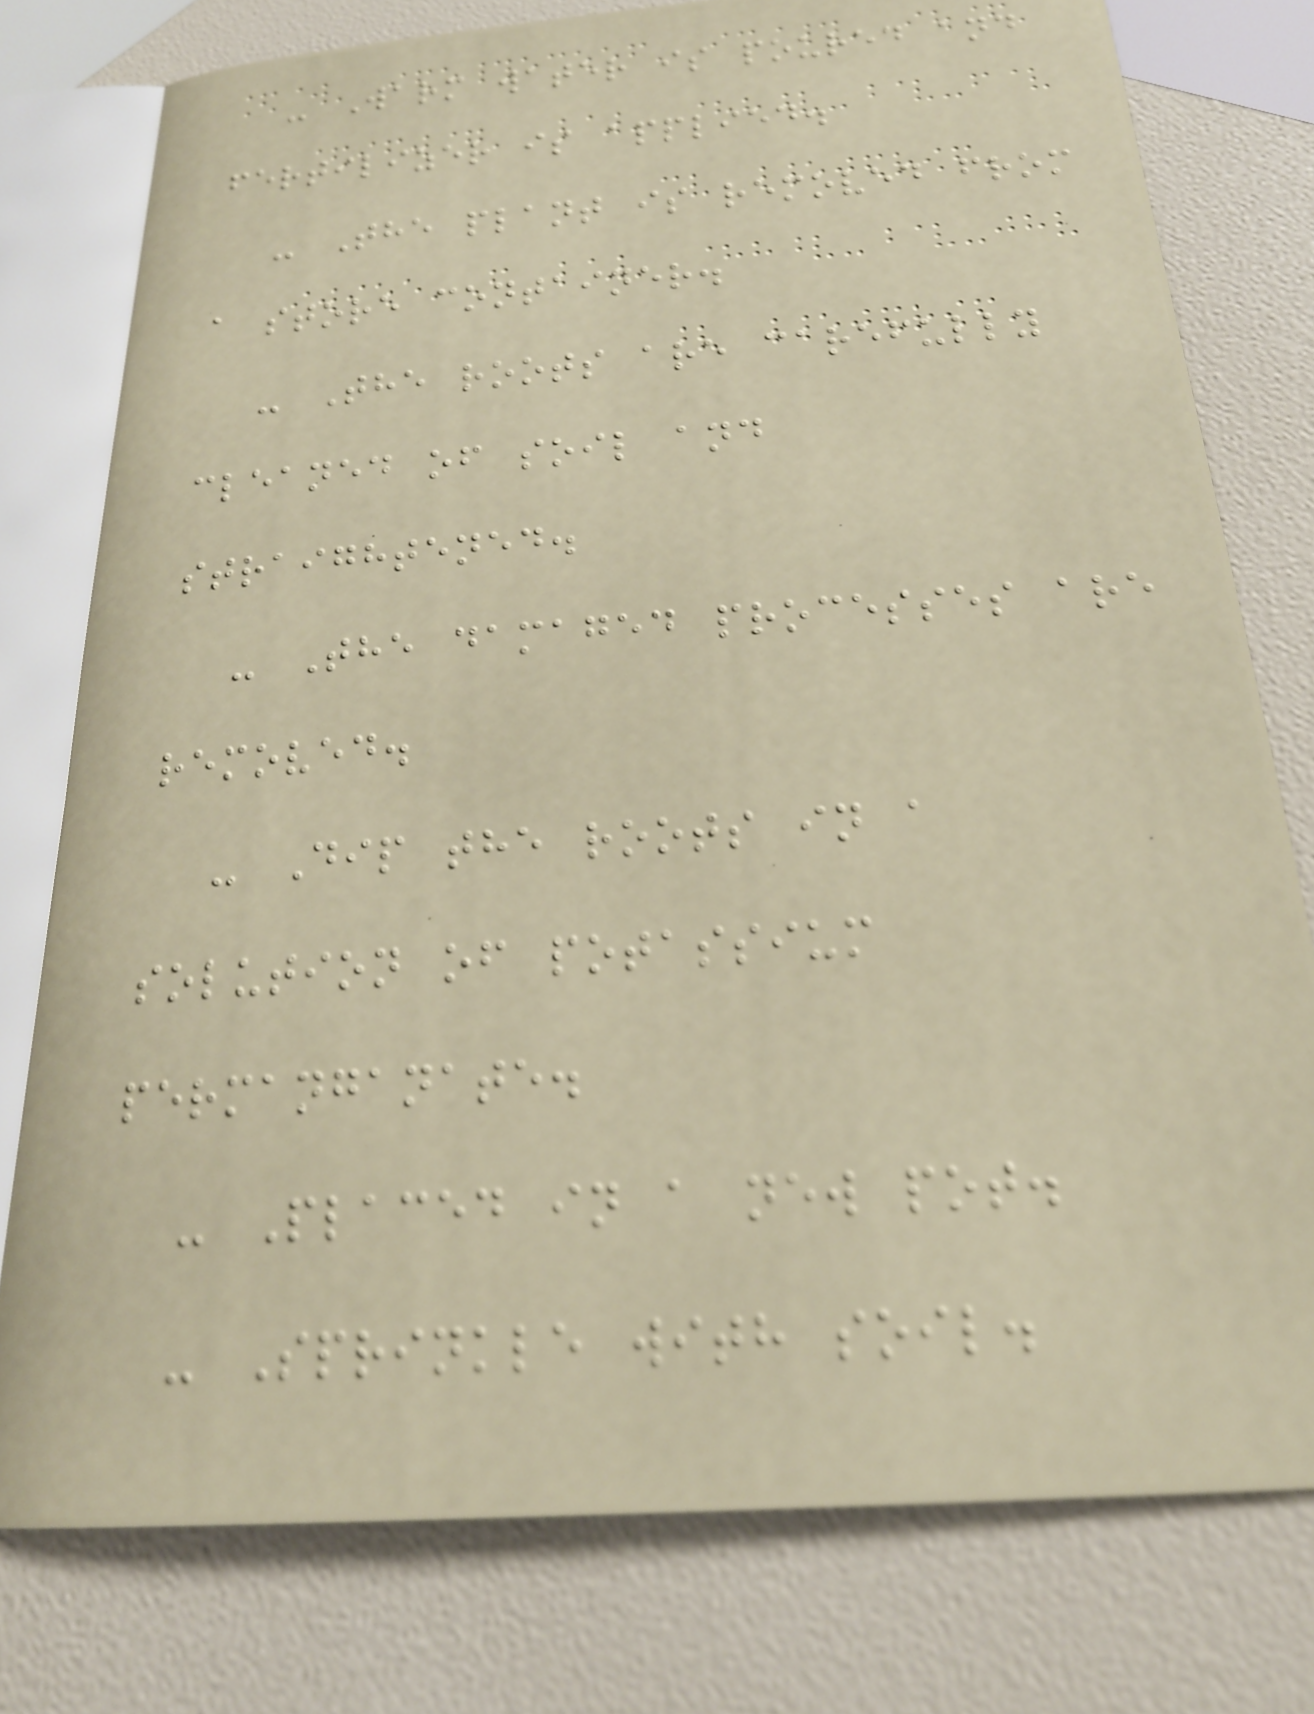- Warm water is poured and
fertilizer is applied.
- The plant is removed from
a store container.
- The roots are carefully
cleaned of soil and
straightened.
- The damaged processes are
removed.
- Dip the roots in a
solution of potassium
permanganate.
- Placed in a new pot.
- Sprinkle with soil.
